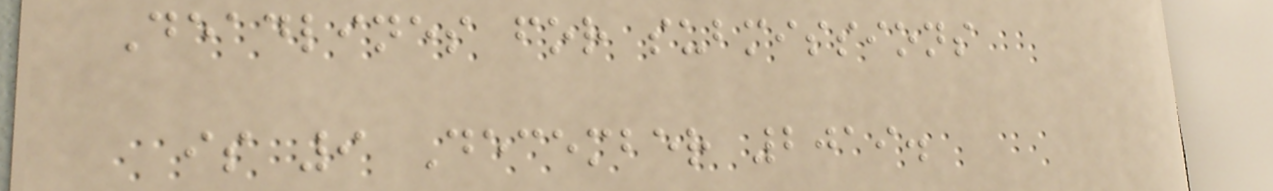Deadlines for submissions
is 9 December 2019.
